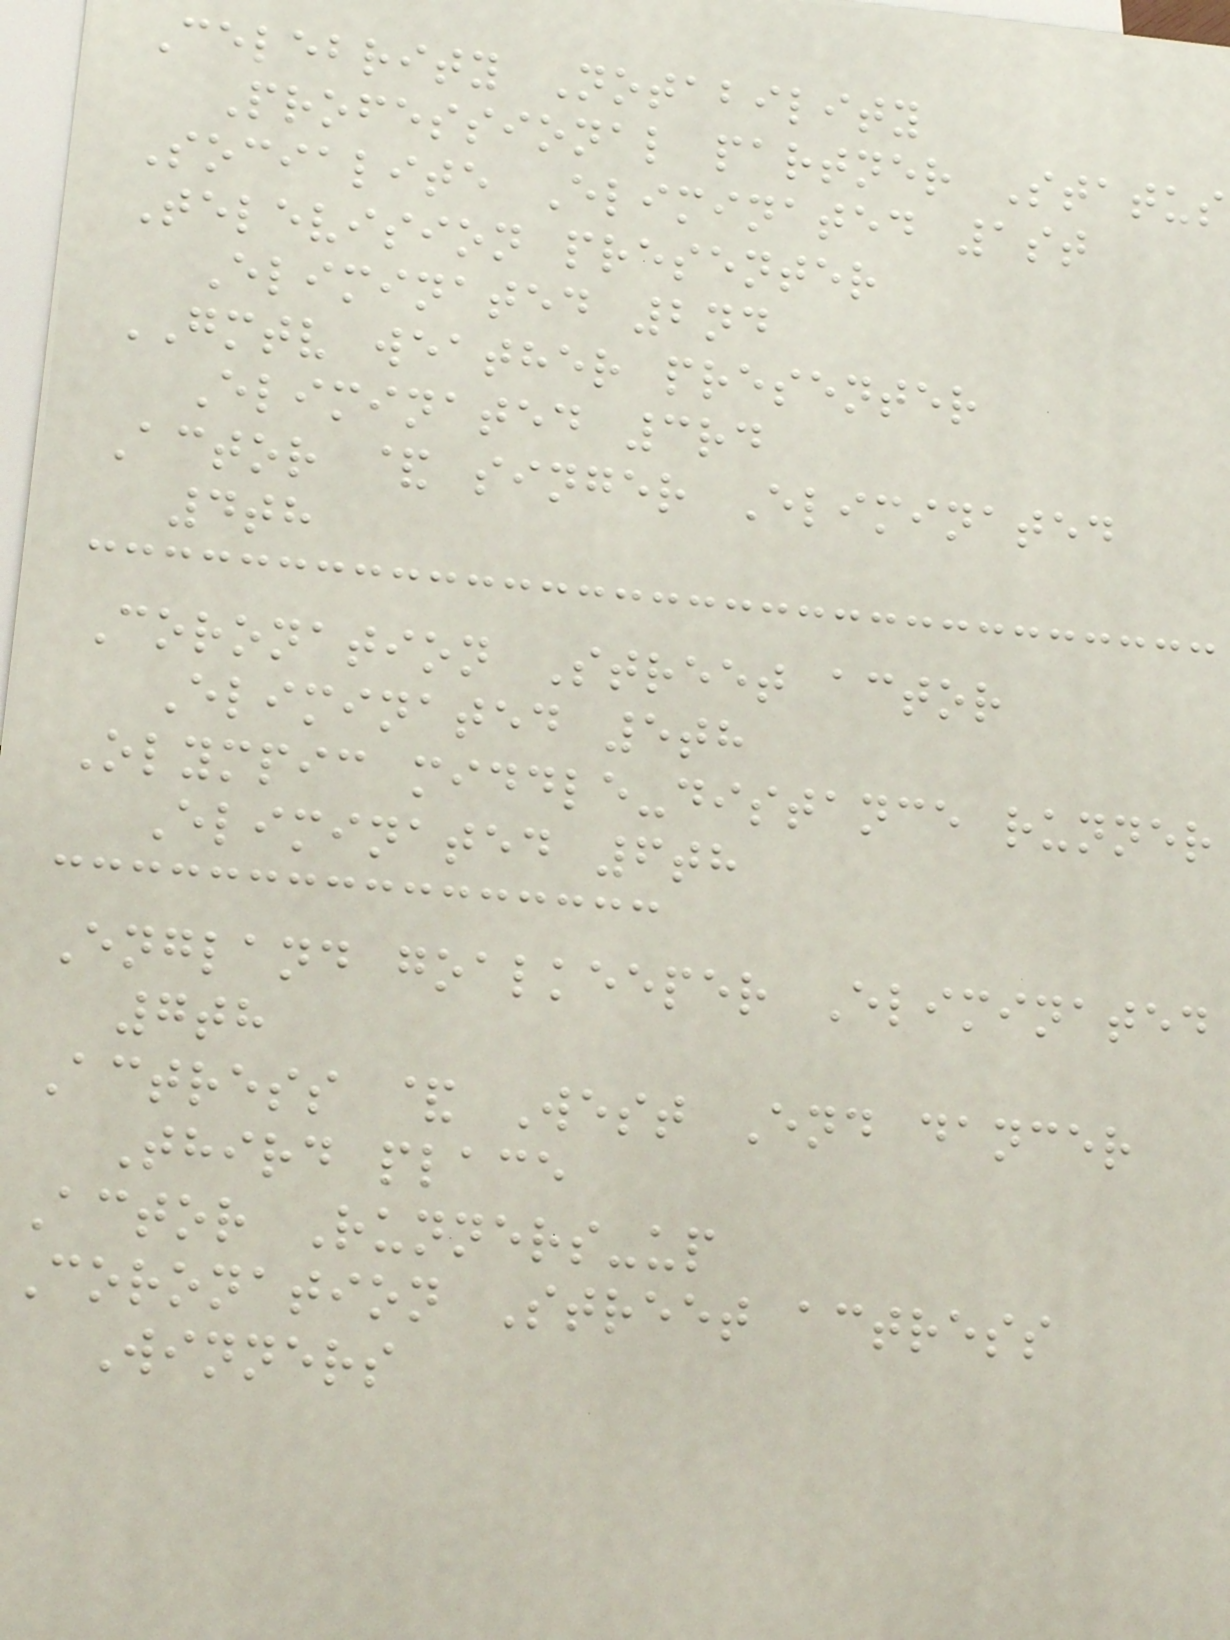Celebrity Notability
Professional partner Status
Socialite Eliminated 1st
Television presenter
Eliminated 2nd
GMTV weather presenter
Eliminated 3rd
Actor & singer Eliminated
4th
Coronation Street actor
Eliminated 5th
Olympic middle-distance runner
Eliminated 6th
England goalkeeper Eliminated
7th
Actress & West End dancer
Third place
Actor Runners-up
Coronation Street actress
Winners
